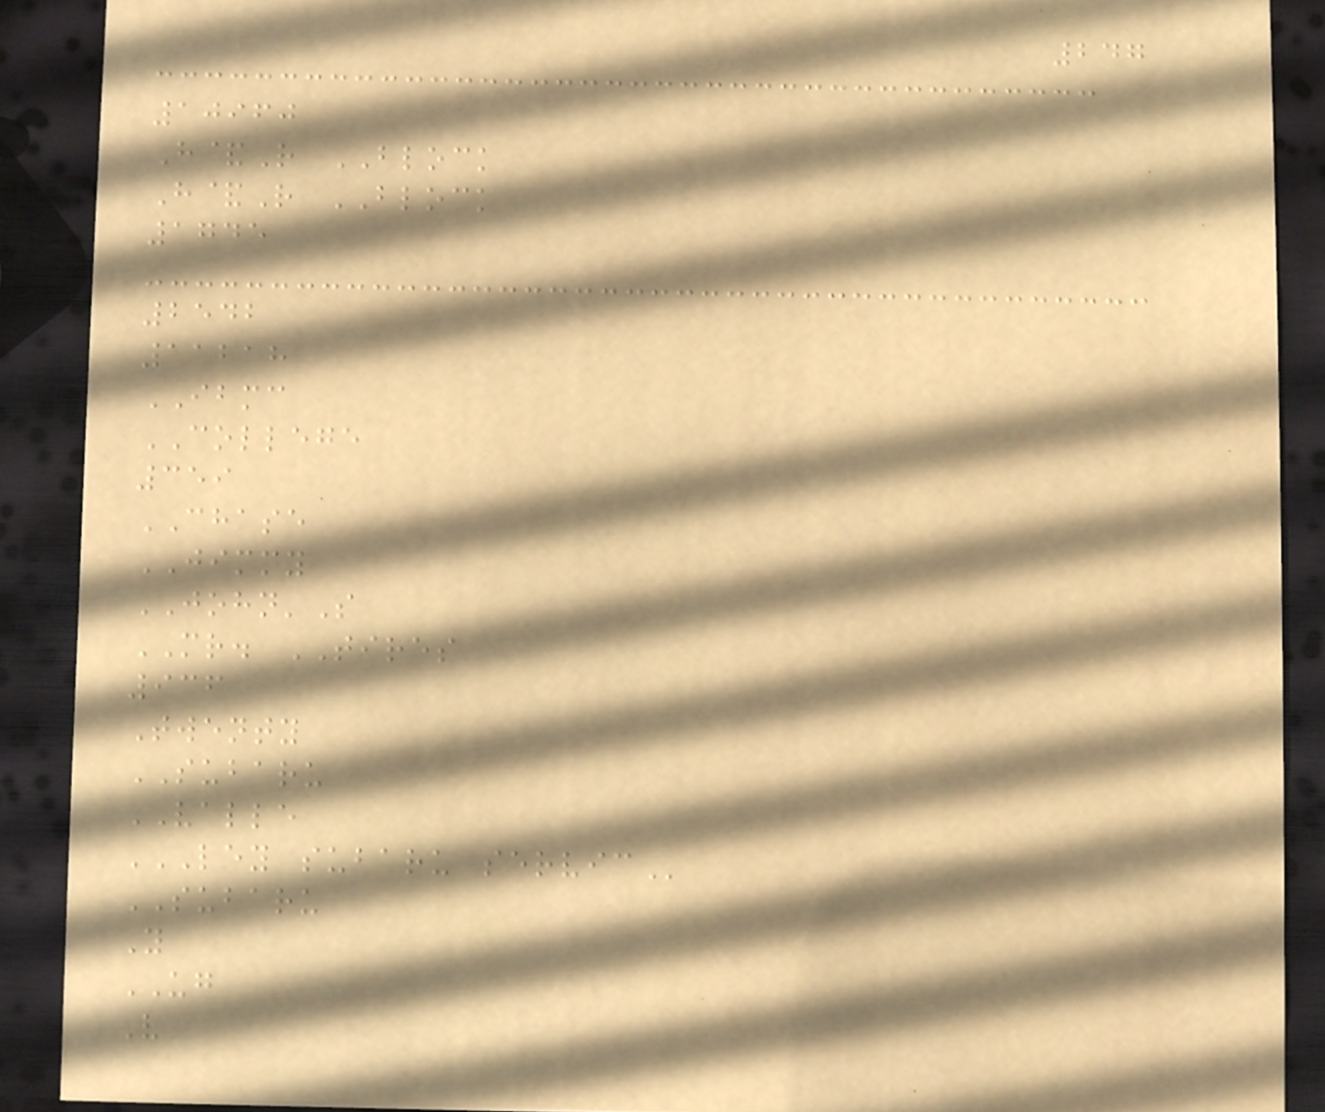247
10960
H&R BLOCK
H&R BLOCK
1745
2542
11218
IBMC
COLLEGE
359
CHASE
JIMMY
JOHN'S
MR. TIRES
936
Twenty
SUBARU
VALLE
LEY SUBARU SERVIC
SUBARU
Y
UG
V
